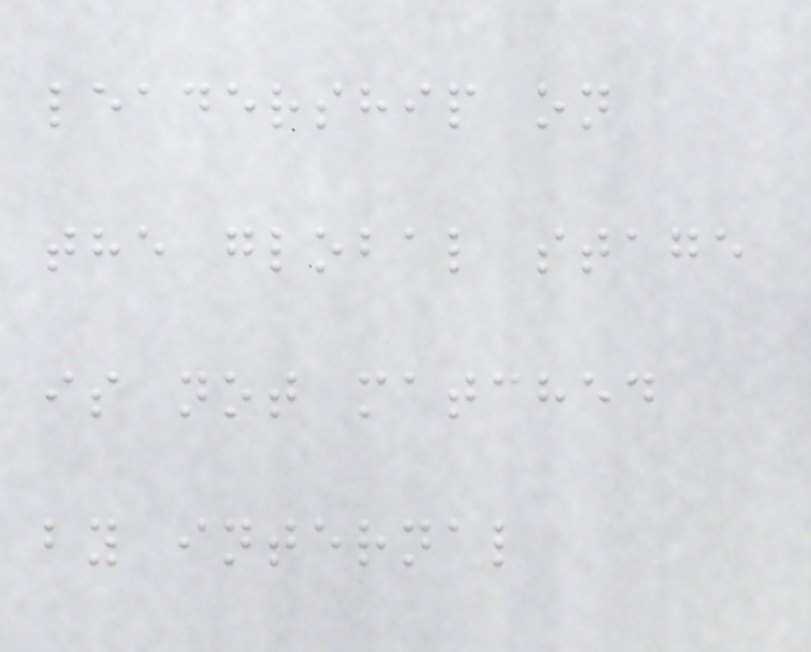leadership on
the global stage
is not matched
by internal
